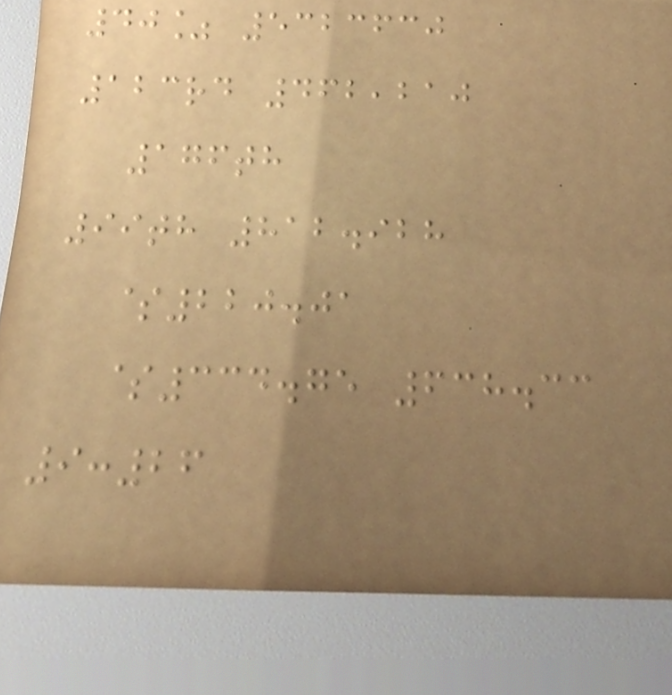40% 5323630
123rd 462,210
176th
99th 812.928
$220.01
$334.75 638.33
9:26
